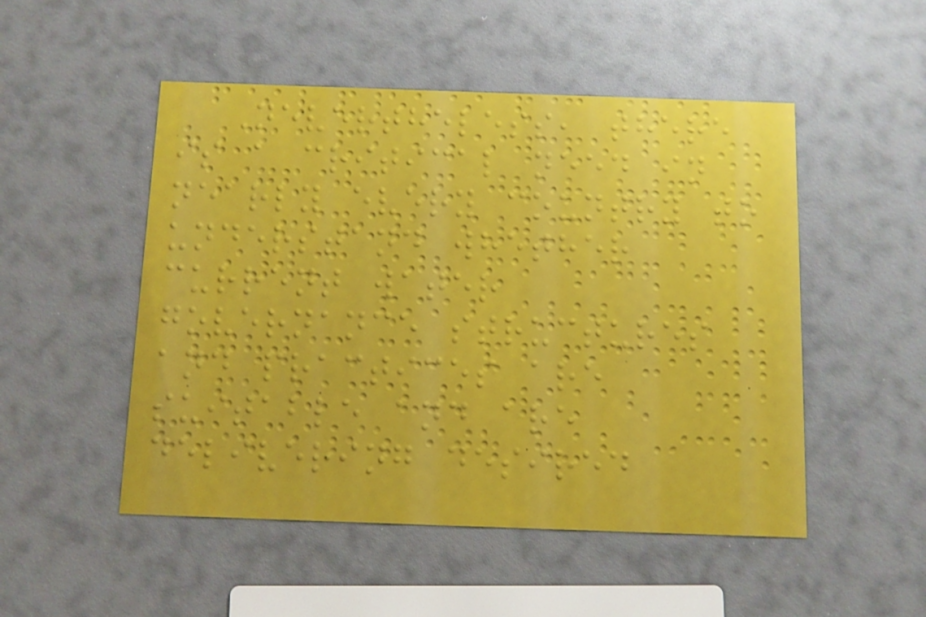Nevertheless, there
is a critical need in
nearly every country to
understand whether
current water
governance structures
and practices are
suitable and are
delivering desired
